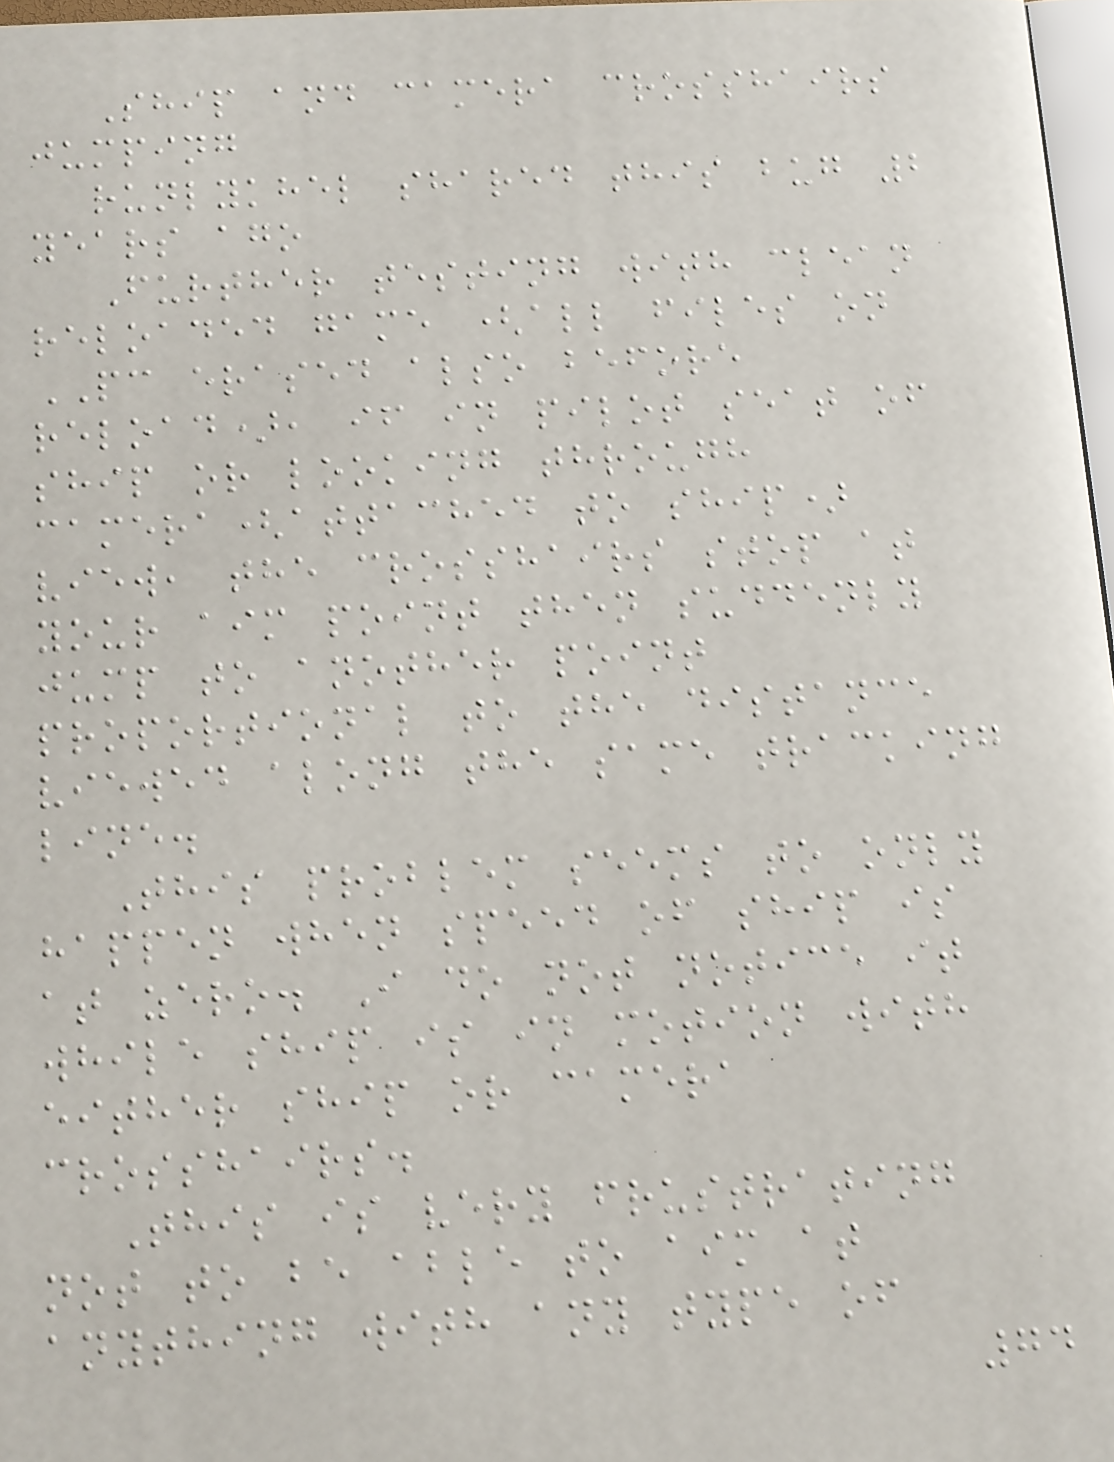Ship and camera crosshairs
jumping
runlykhel shared this bug 2
years ago
Further testing with clean
reloaded game (all files on
PC erased also before
reload), if in pilot seat of
ship or looking through
camera(attached to ship)
view, the crosshairs stop at
your aim point then suddenly
jump to another point
proportional to the distance
viewed along the same tracking
line.
This problem seems to only
happen when speed of ship is
at zero. I do not notice it
while ship is in motion with
either ship or camera
crosshairs.
This is very frustrating
not to be able to aim at
anything with any type of
74
